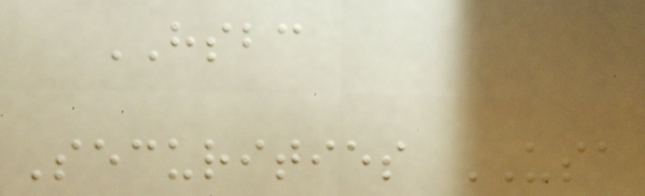HSBC
Securities USA
